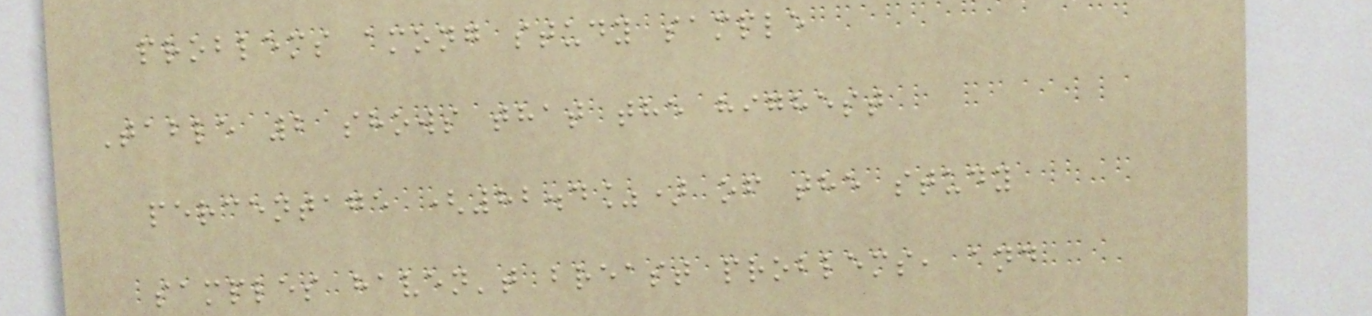problems among study sample
Table 2 shows that the highest
percentage (82.4%) of the study
samples haven't breast problems, and
